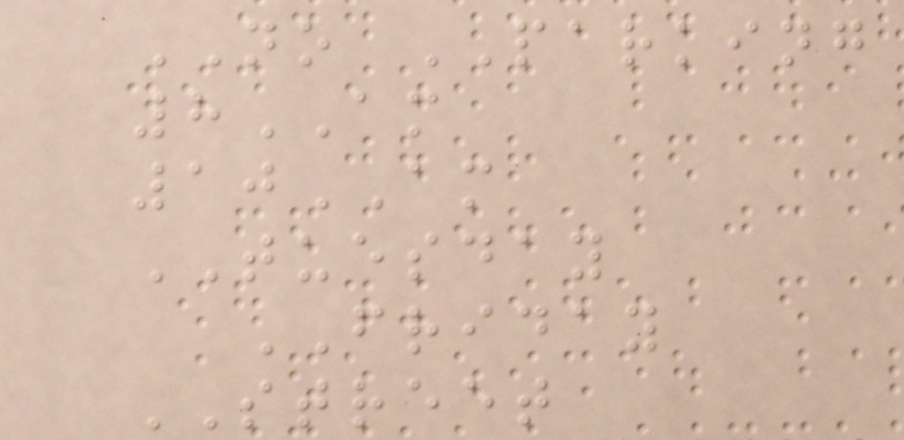NO PARKING
8AM
10AM
TUESDAY
FRIDAY
STREET
